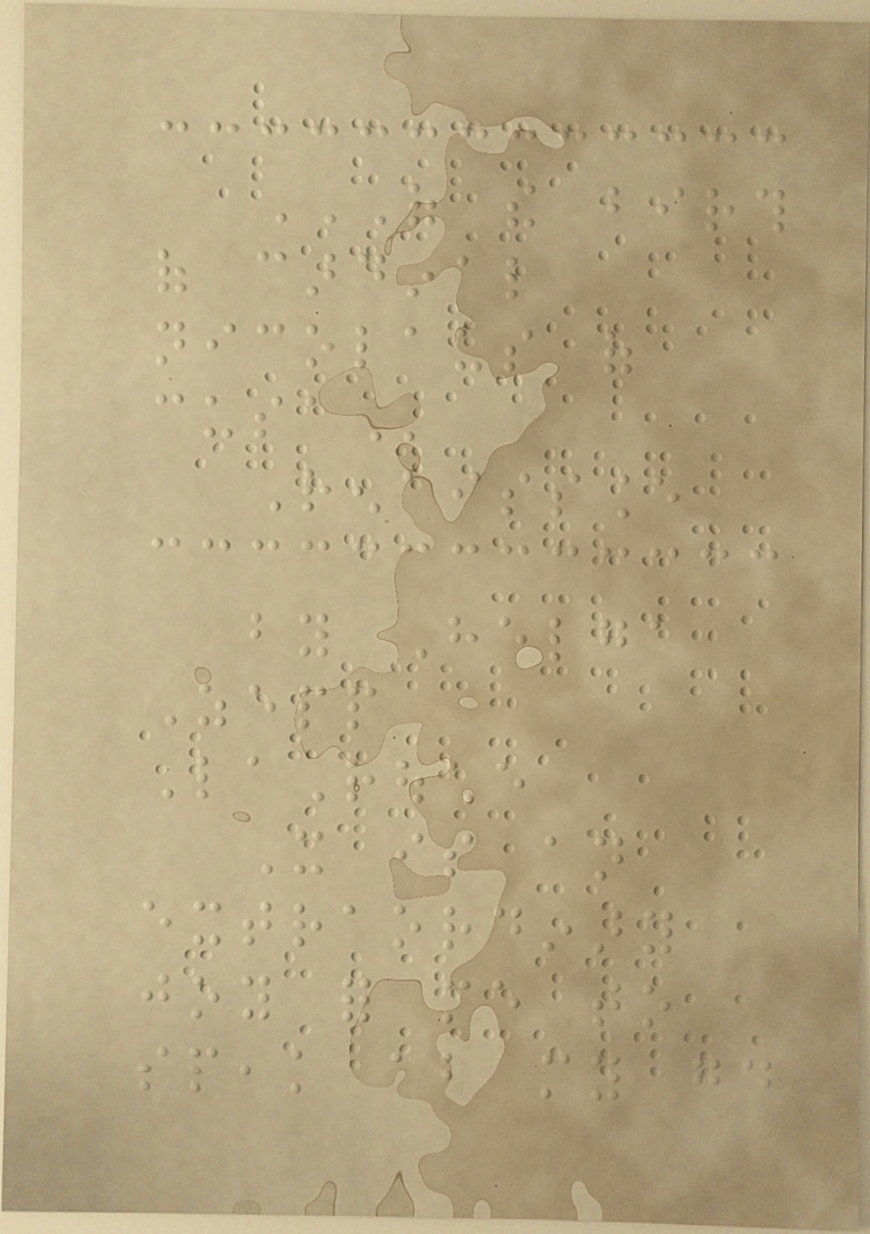OF THE BIRTH
OF CARDINAL
NICOLAUS OF
CUSA
Renaissance
by Helga
Zepp
LaRouche
It is an
extraordinary
joy for me to
speak about my good
